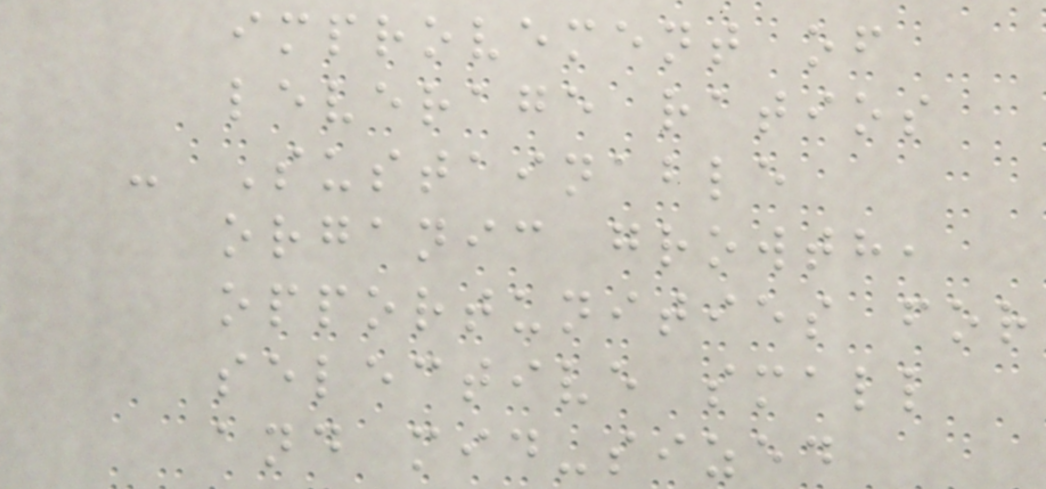improvement of
leverage ratios
- Sustainable
organic growth,
opportunities for
selective small
and mid-sized
